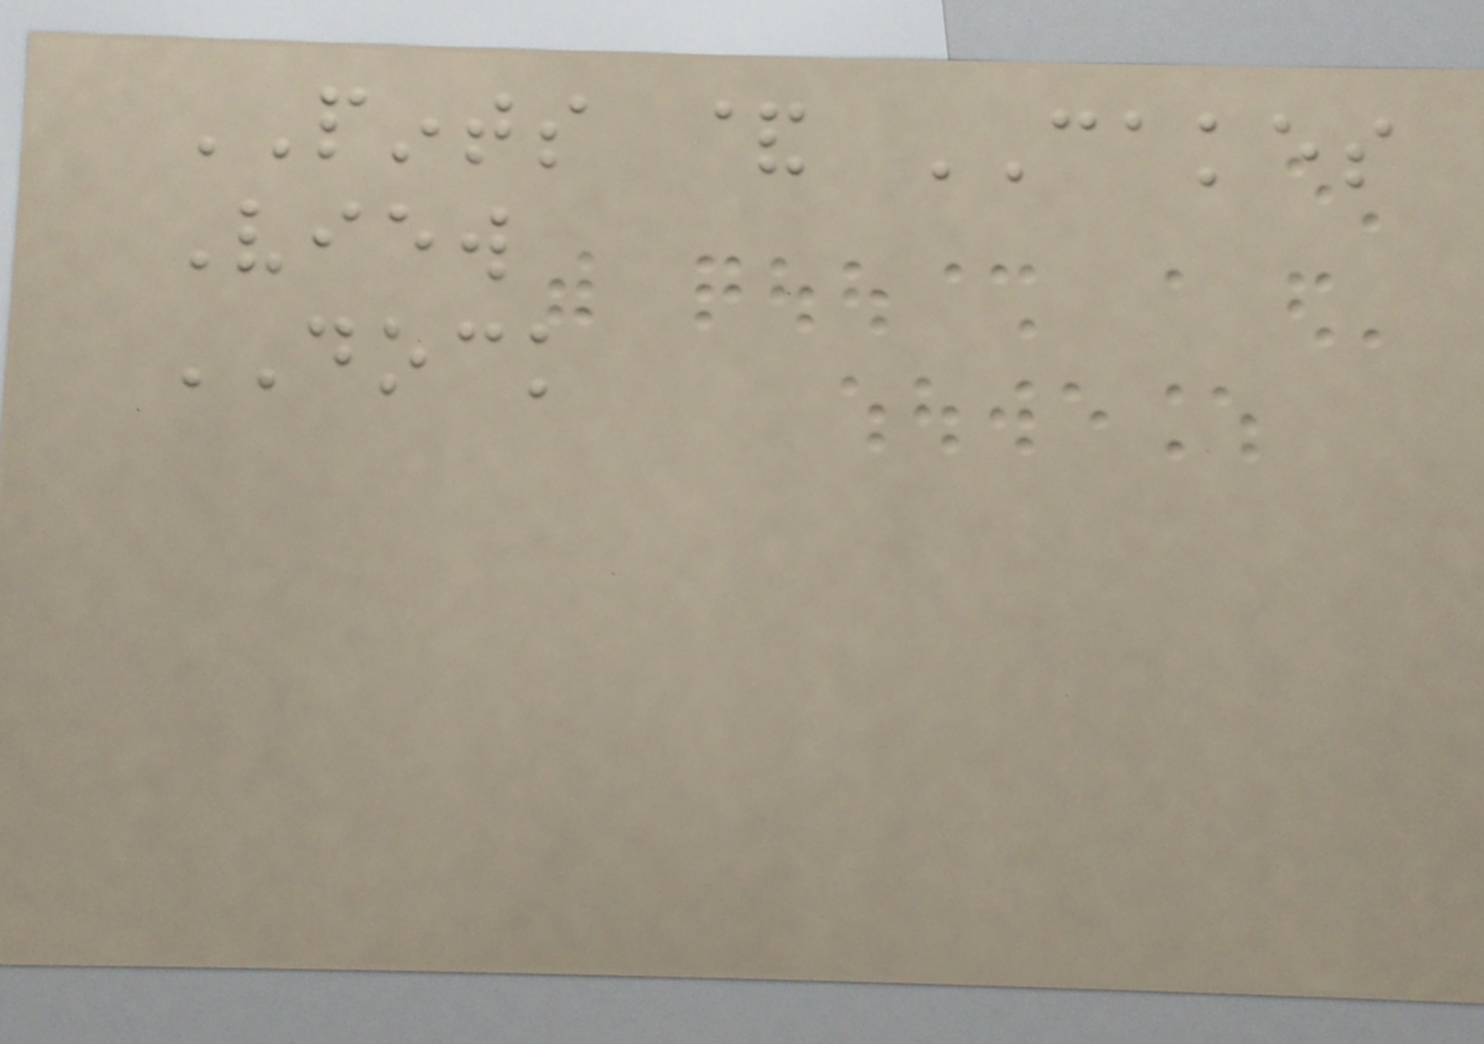PINTS & CAKES
View
DOCK
